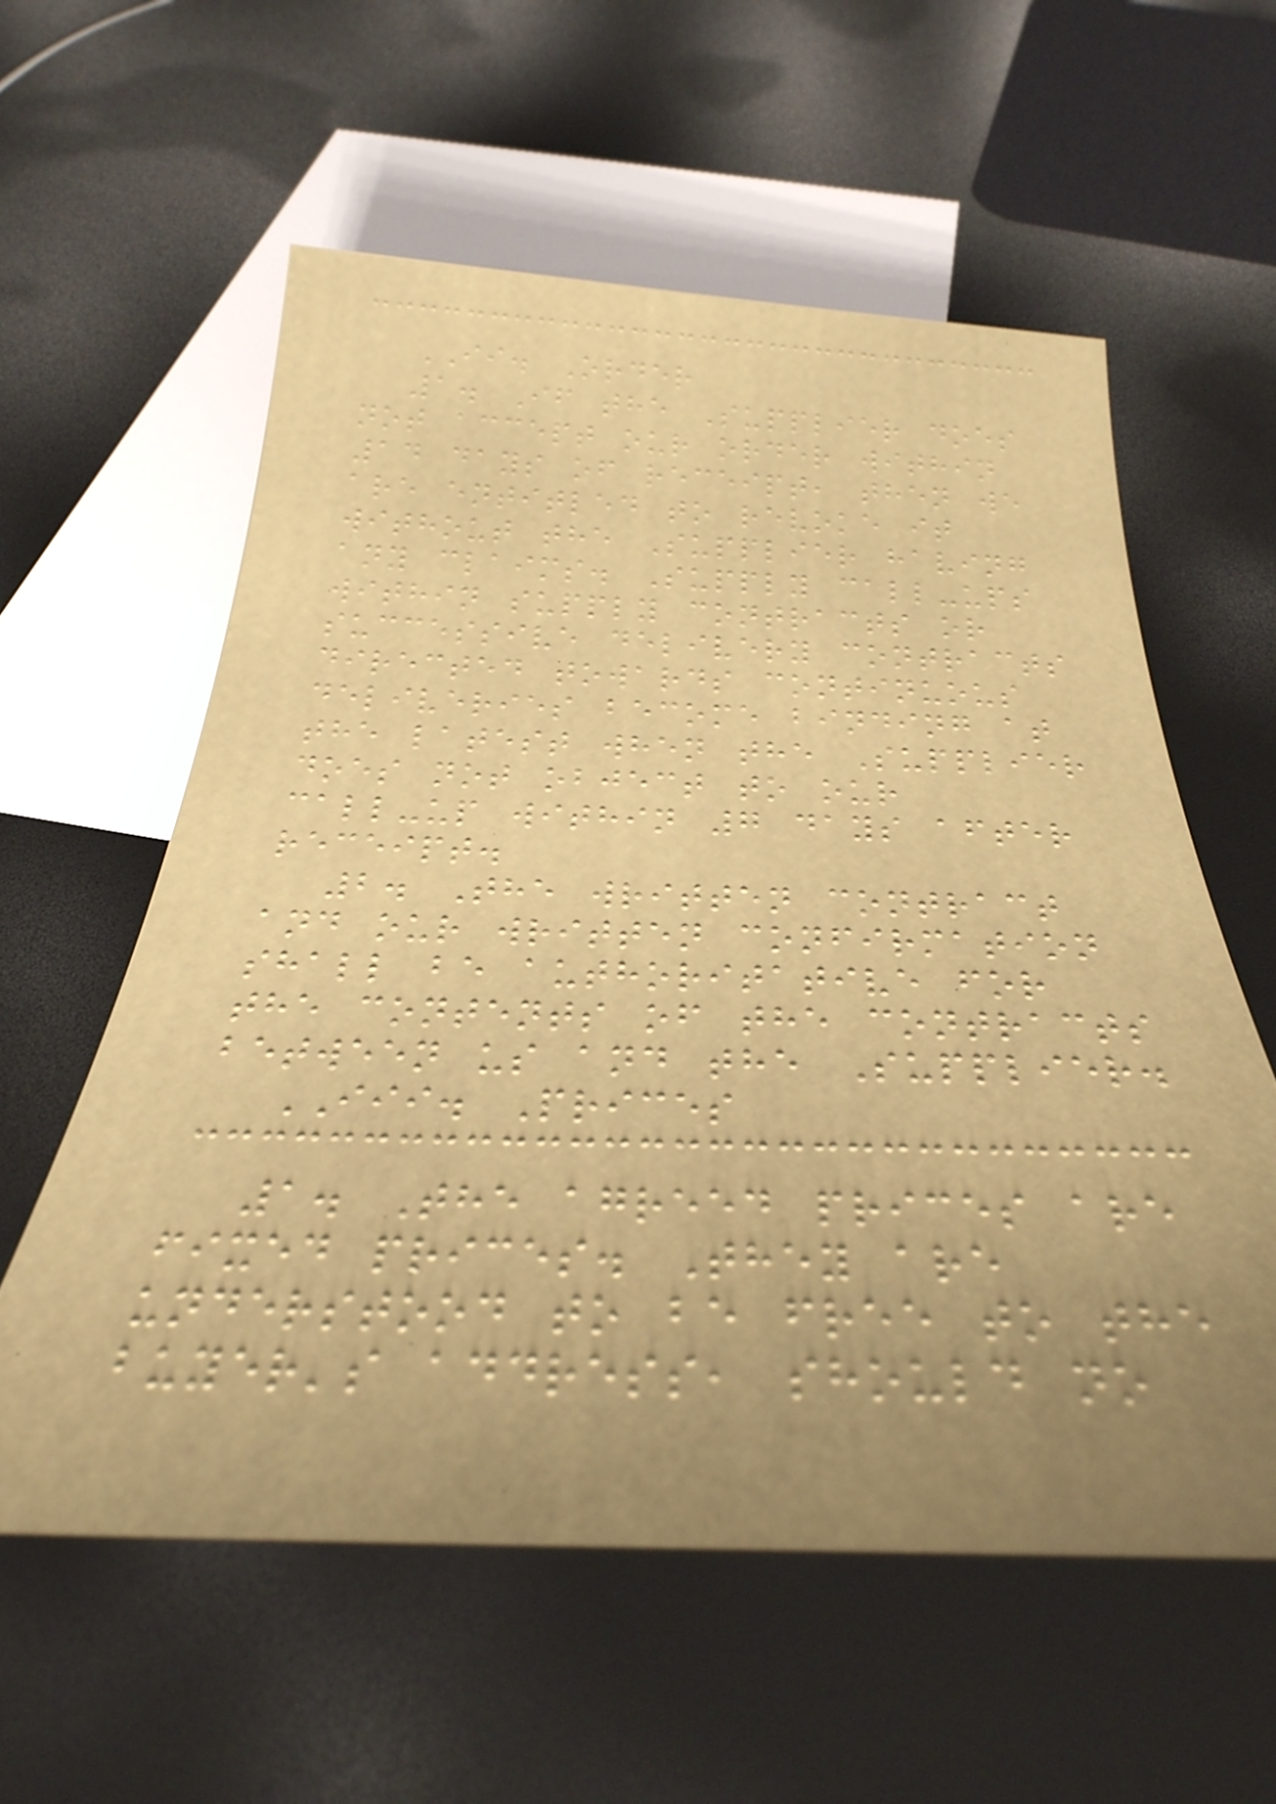II. Order
1. If the Supplier does
not accept our order within
14 days of receipt, then we
are entitled to revoke it
without the Supplier having
any claims. Supply call-ups
within supply contracts or
successive delivery contracts
directed towards continuous
deliveries become binding at
the latest when the Supplier
does not object to our
call-up within 7 days after
receipt.
2. The written contract
and our written confirmation
shall be authoritative for
the contents of the contracts
between us and the Supplier.
III. Prices
1. The agreed prices are
fixed prices. They are
understood to be free to the
buyer's address, should no
